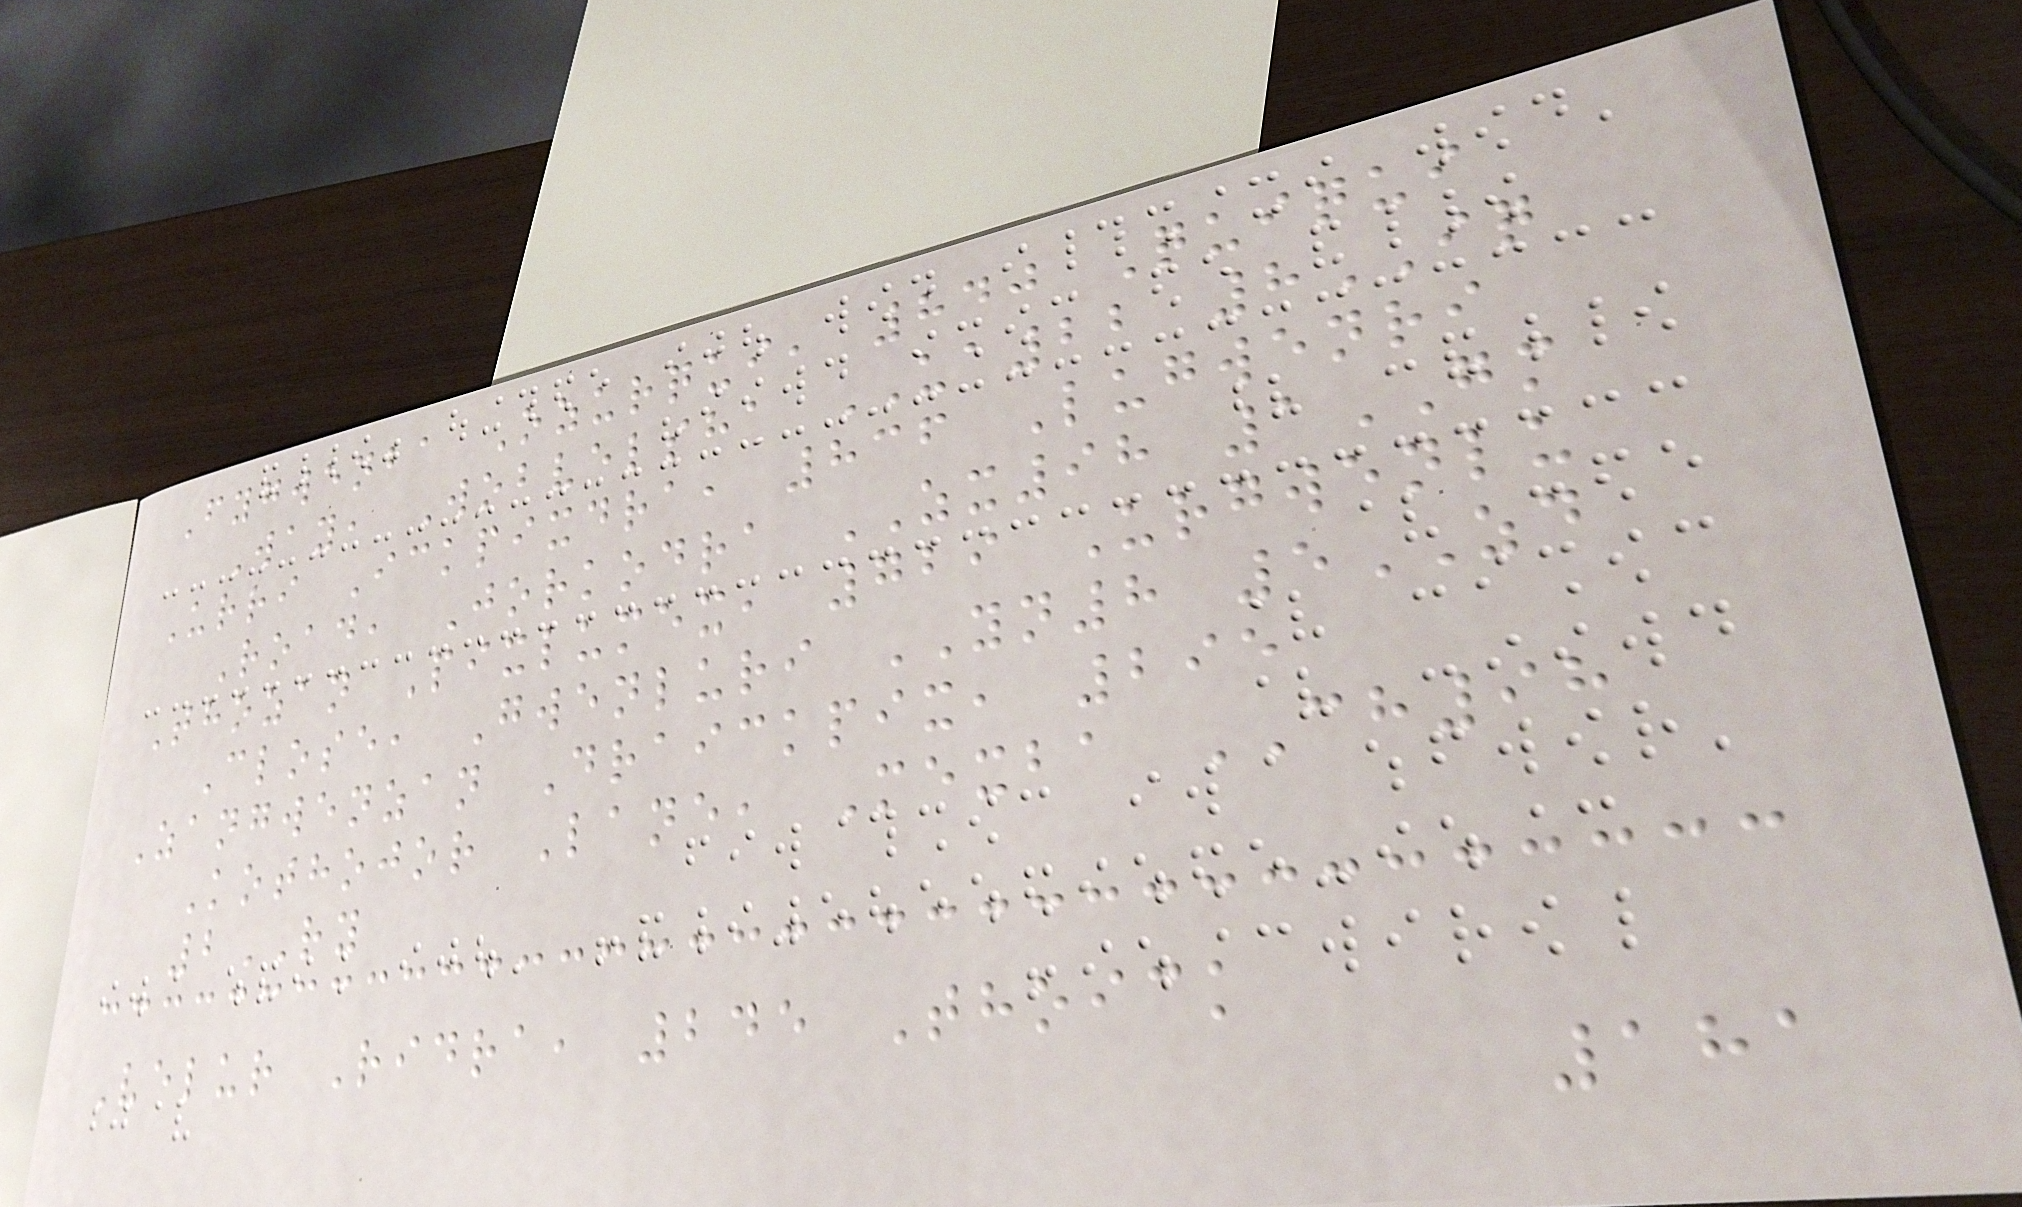Fygwenba Ozurqui, 840 Quiqui
Way, Wobvelsha UA22 8IQ
Urri Ickpixdra, 836 Lugwenri
Road, Jorkodra ZX98 1GM
Thozan Pixlumex, 729 Urgwenlu
Close, Gwenluri YN8 5ZD
Zangwenzan Draickpix, 295
Kothojor Lane, Mexba CH98
2RY
Velur Ridra, 245 Thoick
181
